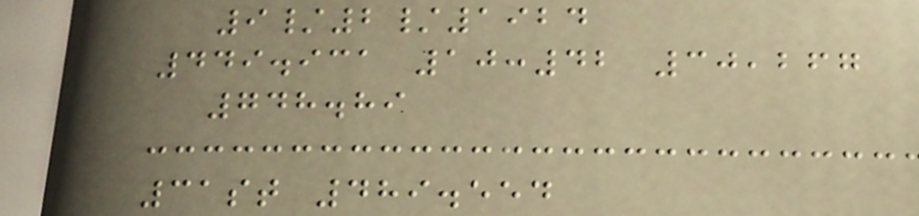9/2/1924
449.931 10:42 30,267
748.89
31st 489.554
